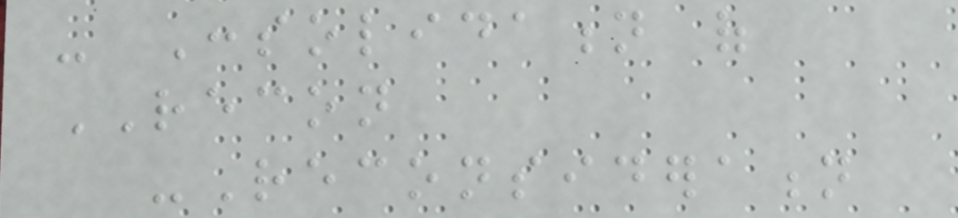- Consolidation of
RECON
-Reconsideration
